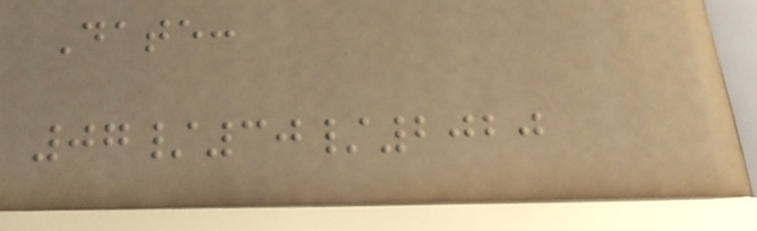Date:
07/30/2020
